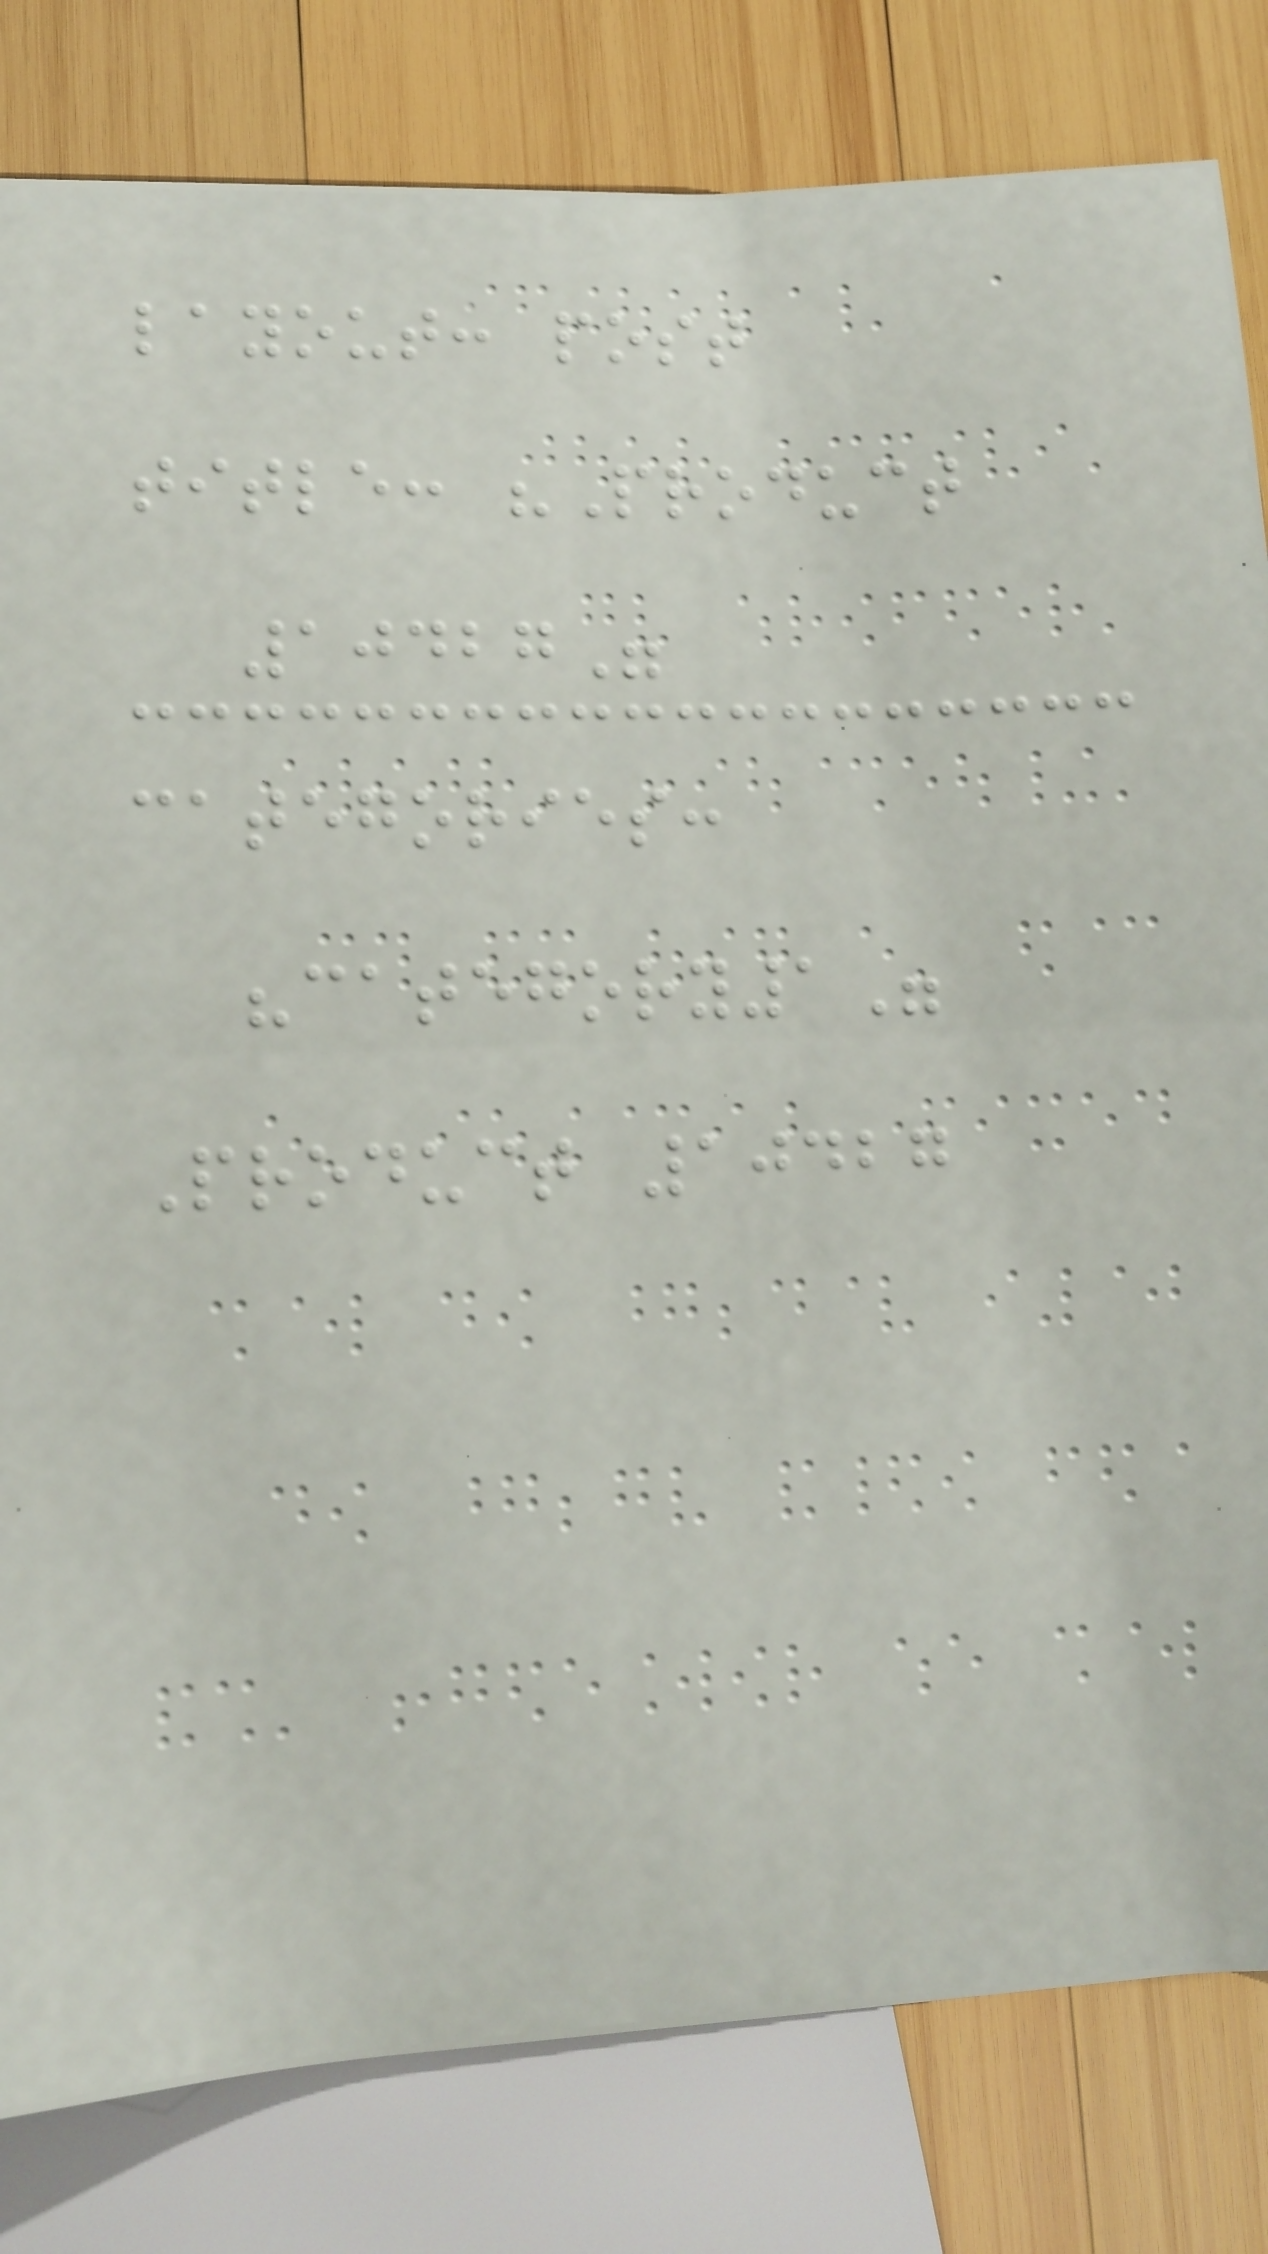layout: post
title: "Product
10427"
categories:
"category1"
Product 10427
